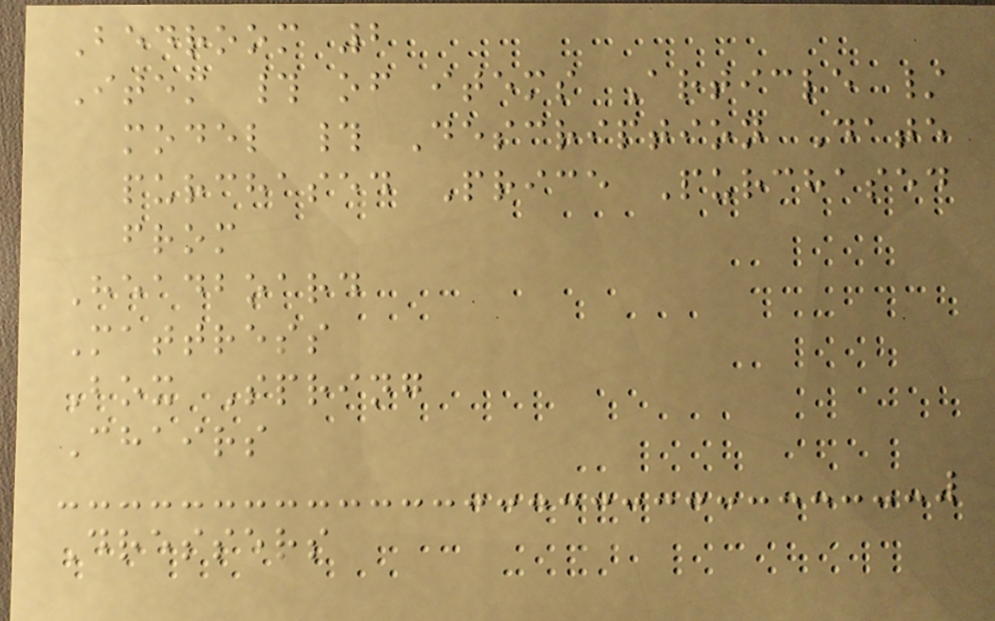Bedroom 2
Item # of items Article /
model # Description Date
purchased Price Purchased
from
Headboard
Mattress
Box Spring
Chairs
Dressers
